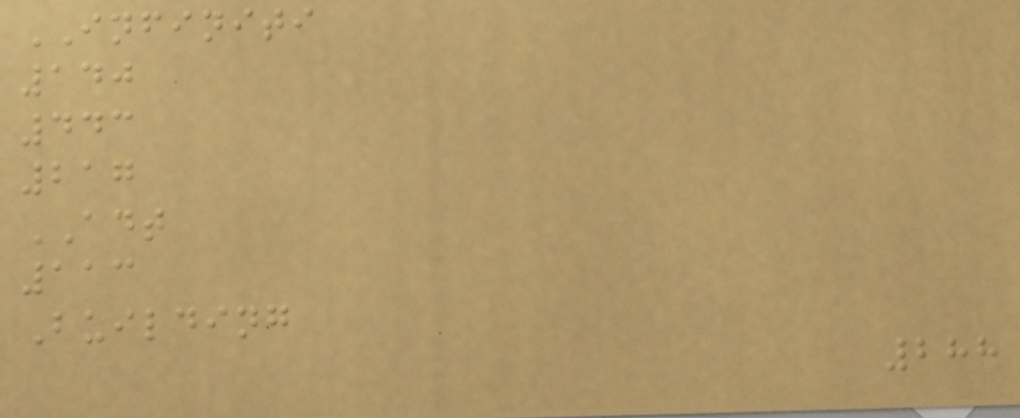INFINITI
140
443
217
ADT
113
Building
288
